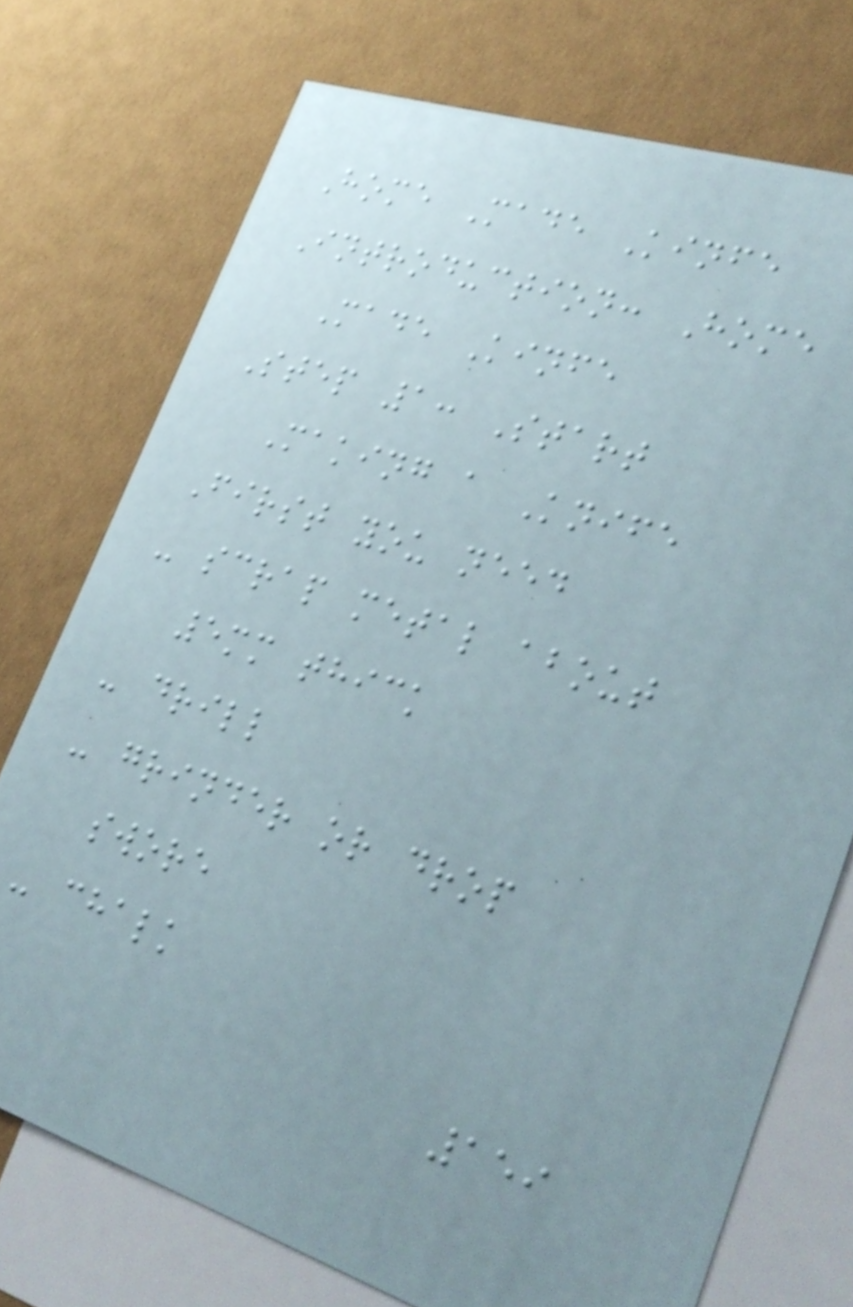Home Made Kinfe
Introduction: Home
Made Kinfe
Step 1: Start
Making a Knife
First you need
- scrap metal about
5mm thick
- drill
- grinder or drop
swore
- chalk
159
